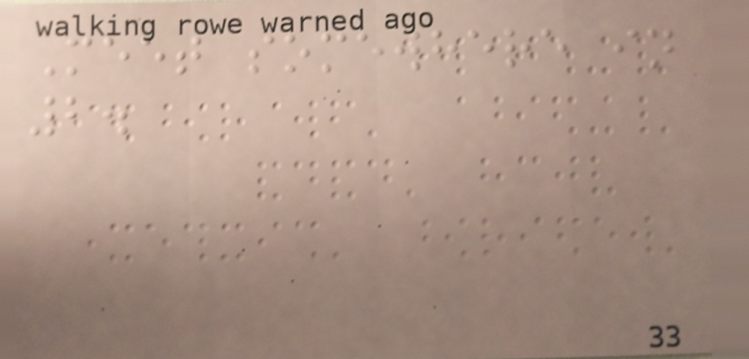Meet somewhere in
2.
